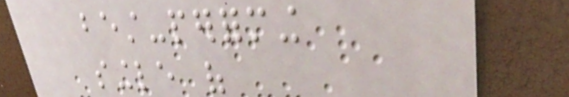best-performing
single of
